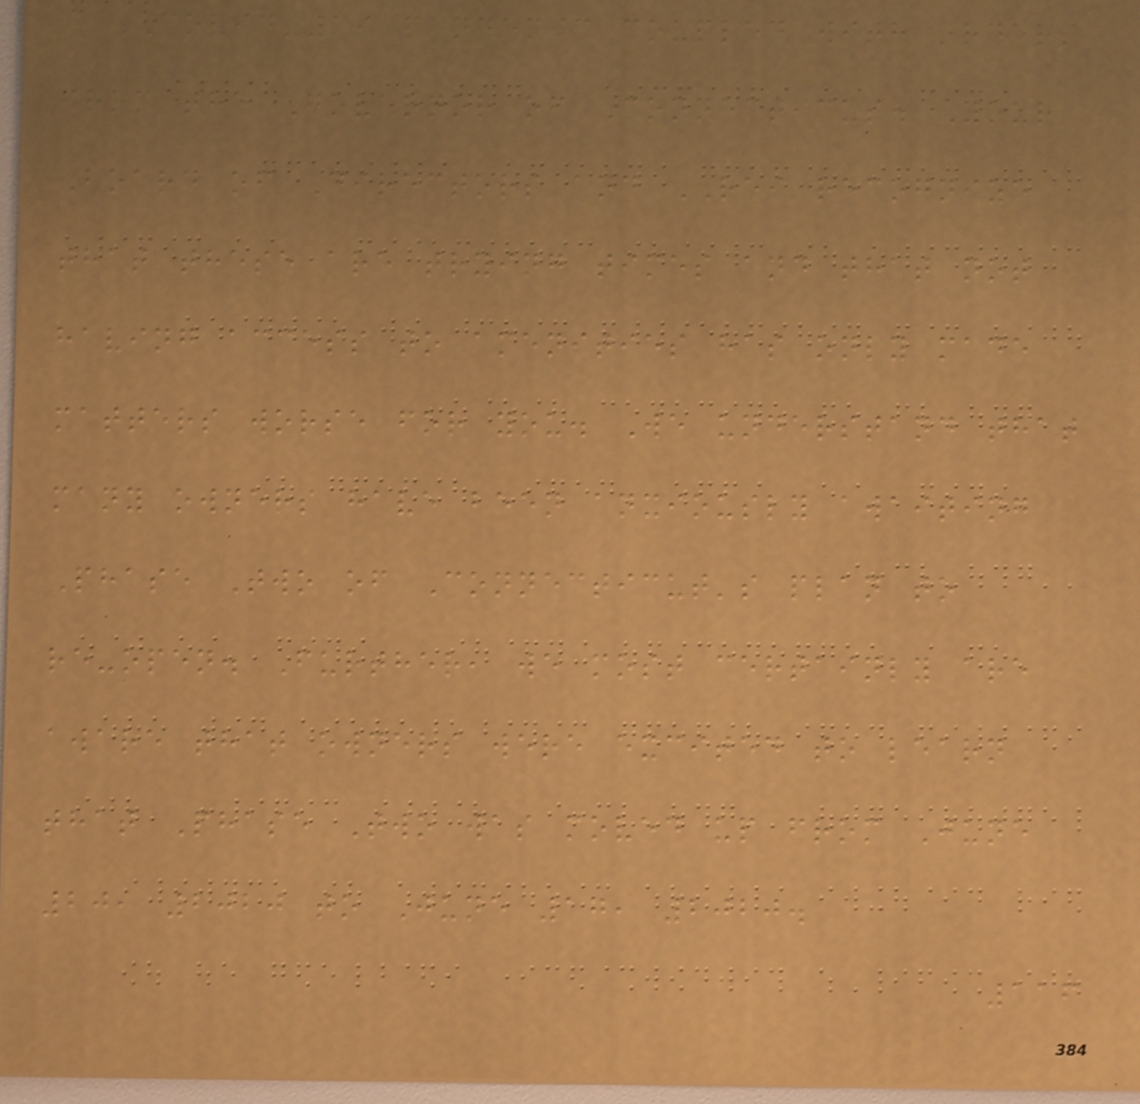COVID-19 pandemic coupled with orders
from the Governor of Connecticut. Your
Board of Directors and REI recognize
that these are trying times and that not
having access to amenities has only made
matters worse for you. We understand that
many owners have been anxiously awaiting
Phase Two of Connecticut's plan to
re-open. Further, we most certainly are
aware that owners were excited to learn
that Phase Two was moved up from June
20, 2020 to June 17, 2020.
116
